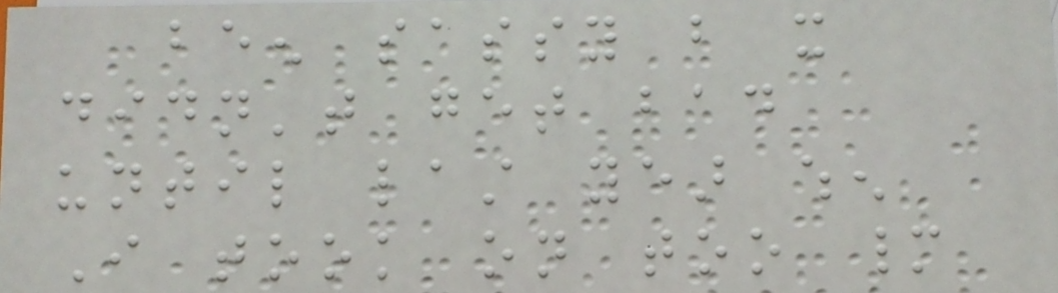been sassy but it
didn't get bad
until last year when
I took on too many
